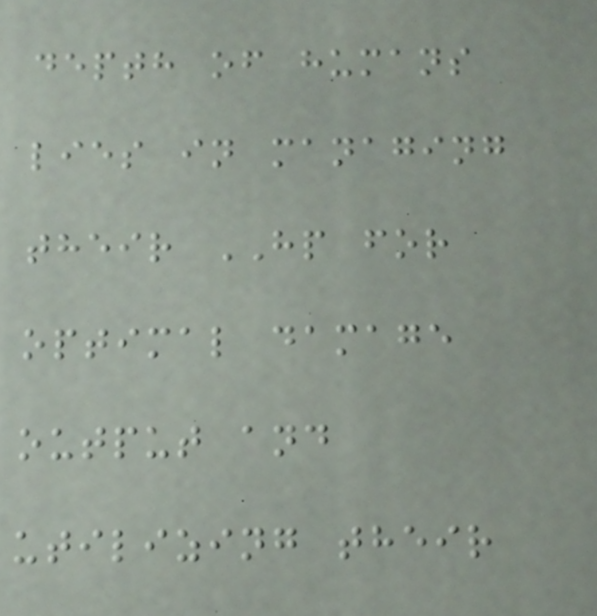depth of humans
lies in managing
their HP for
optimal damage
output and
utilizing their
